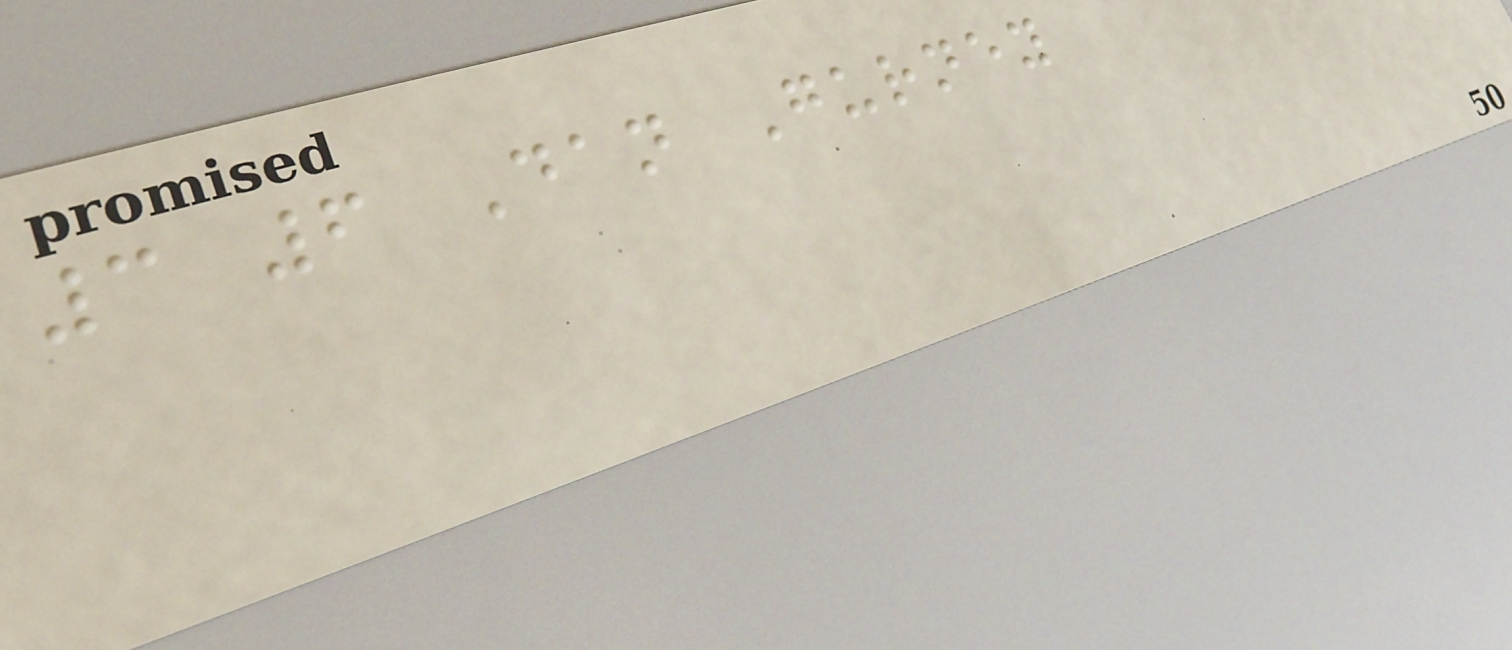3 6 Dan Gurney
